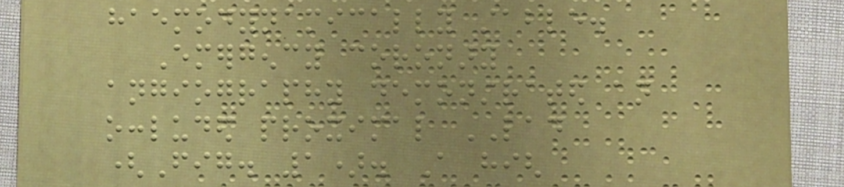haemodynamically stable.
Emergency coronary
angiography demonstrated an
occluded proximal LAD
(Fig. 1). A high
